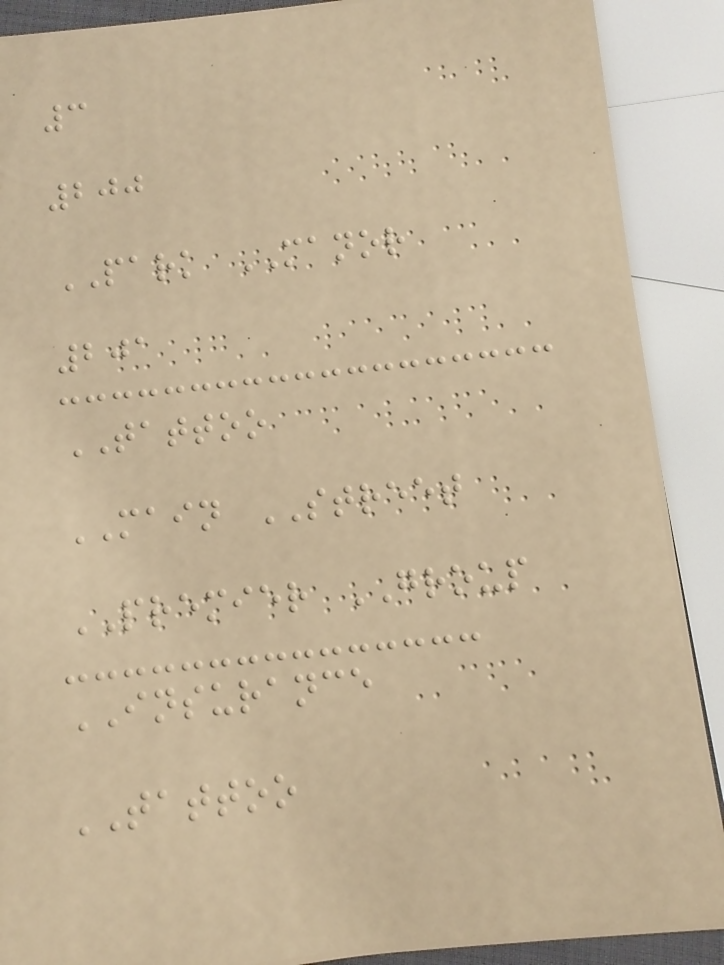3
200
PARK MANOR
201
TATTOO
MAIN STREET
PREMIER GROUP
INSURANCE
TATTOO
